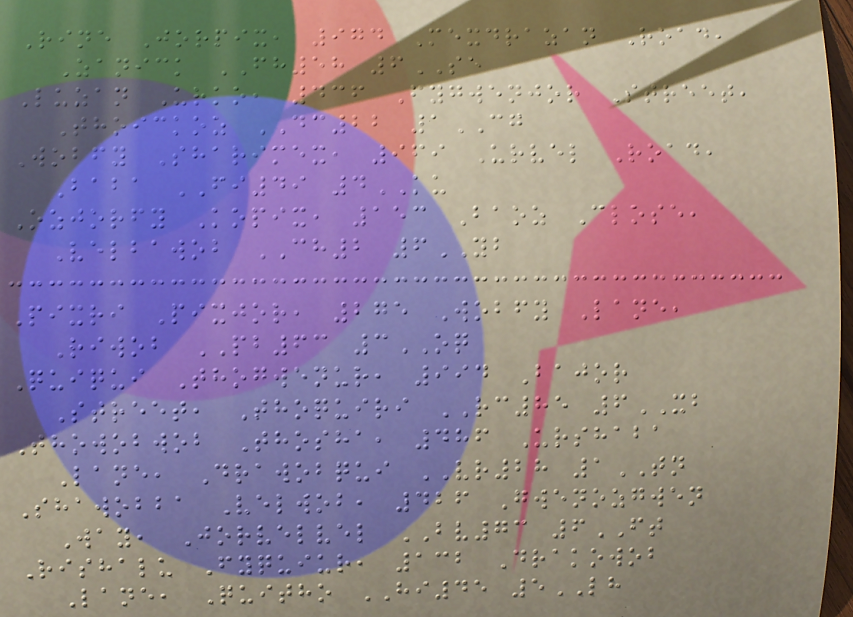Rine Jorpix, 974 Mexdrazan Road,
Zanick FH58 6SE
Luzan Urko, 436 Fygwenjor Street,
Thoickoz DC22 1CG
Wobfy Sharimex, 969 Urvel Road,
Baba FI49 4KU
Ozjorfy Kopix, 153 Baoz Close,
Velbawob CH2 6YB
Pixri Pixjor, 275 Wobfy Lane,
Riwob PB63 3OQ
Quiqui Thogwenur, 994 Bajor
Street, Thoquiri RC85 6XB
Thowobwob Thosha, 486 Urshaba
Lane, Drawobqui VR28 1TN
Shawobba Velwob, 426 Gwenozgwen
Way, Jorvelvel BV73 6FT
Rishalu Fyquiur, 132 Drakowob
Lane, Quitho HI45 5LH
